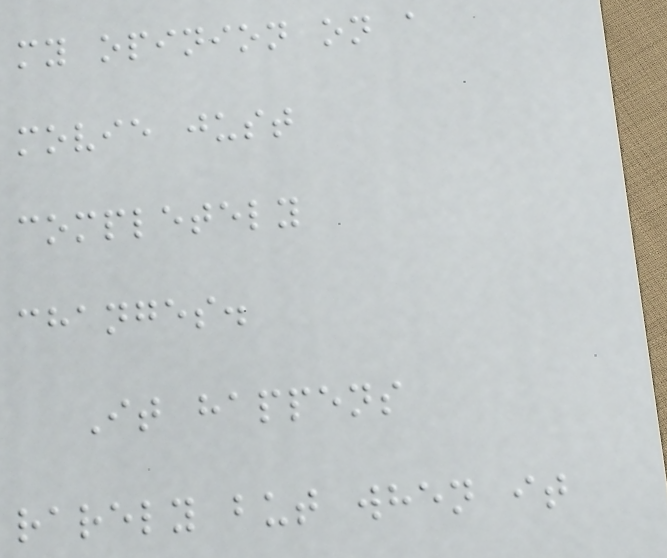my opinion on a
movie just
completely
changes.
It happens
rarely but when it
